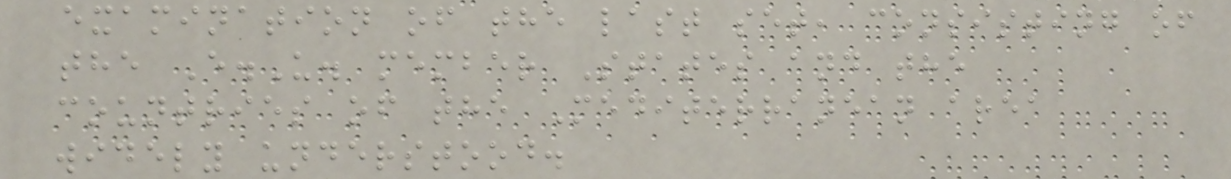examination of the last set, consisting of
the E.U. member States and the
countries of the Mediterranean area
widely understood.
